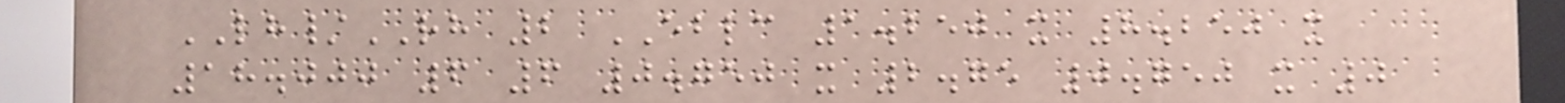LH/RH 2 EBLC 1.250 x 8.250 x
18.000 6 6 0.750 x 2.75 0.750 x 0
